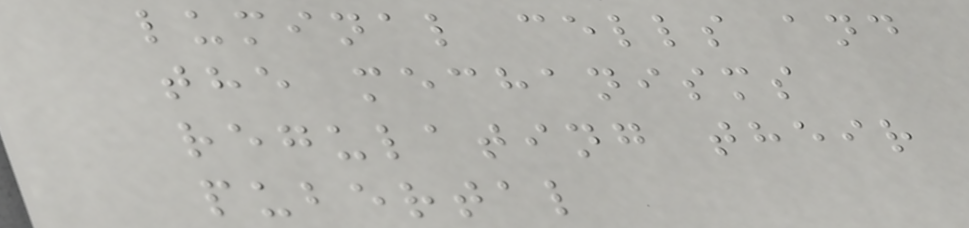luminal cells and
the mechanisms
regulating their
pubertal
